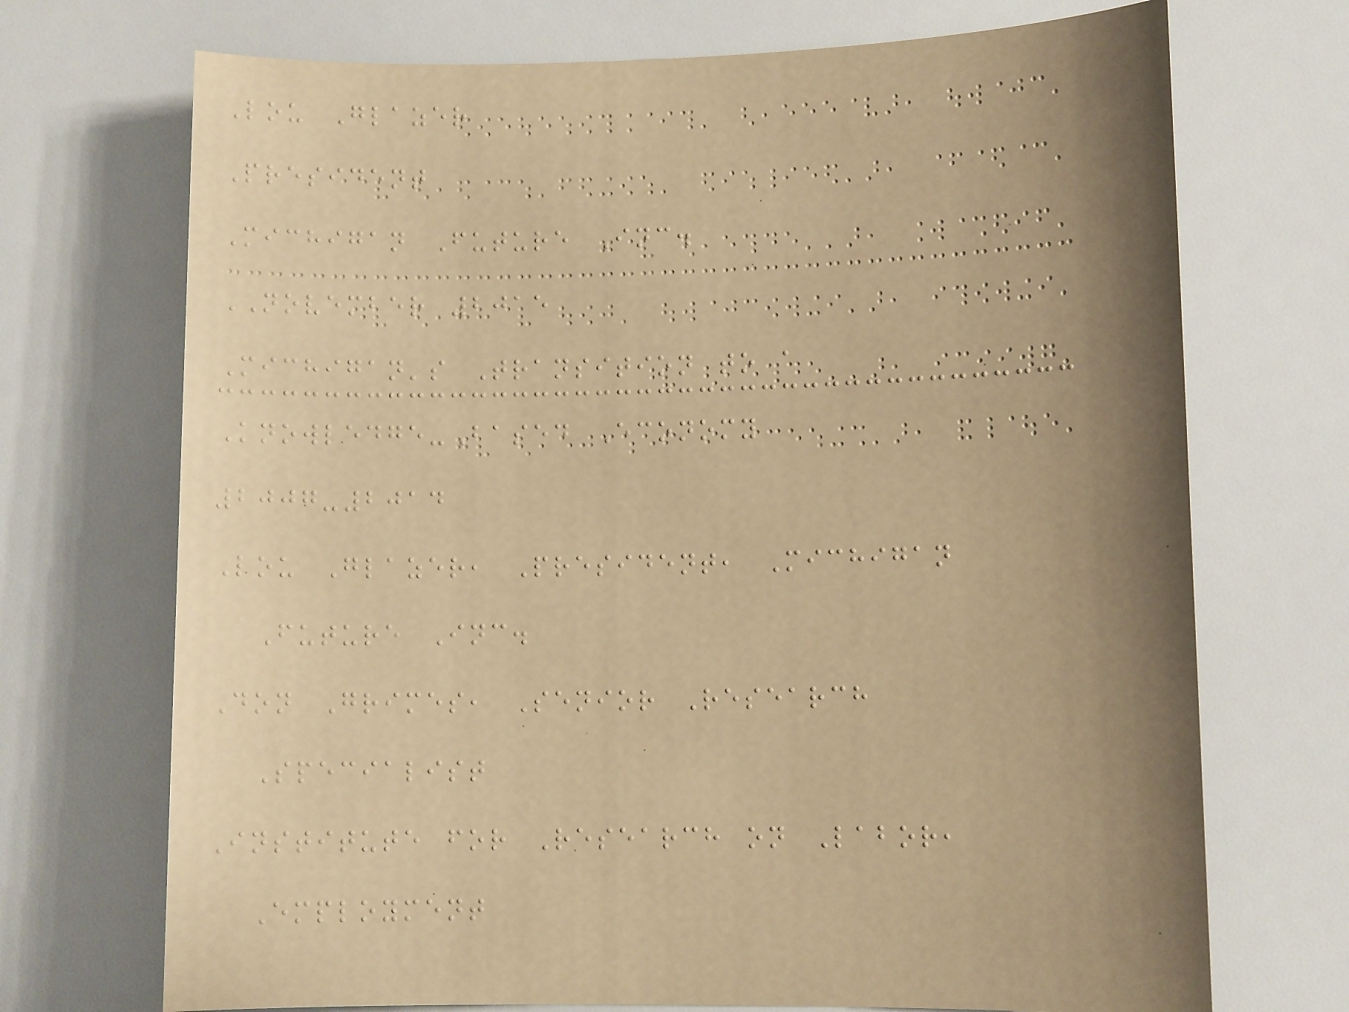Lou Glazer
President
Michigan Future Inc.
NOVEMBER 2015
Michigan's Transition to a
Knowledge-Based Economy
2007-2014
Lou Glazer, President, Michigan
Future Inc.
Don Grimes, Senior Research
Specialist
Institute for Research on Labor,
Employment
